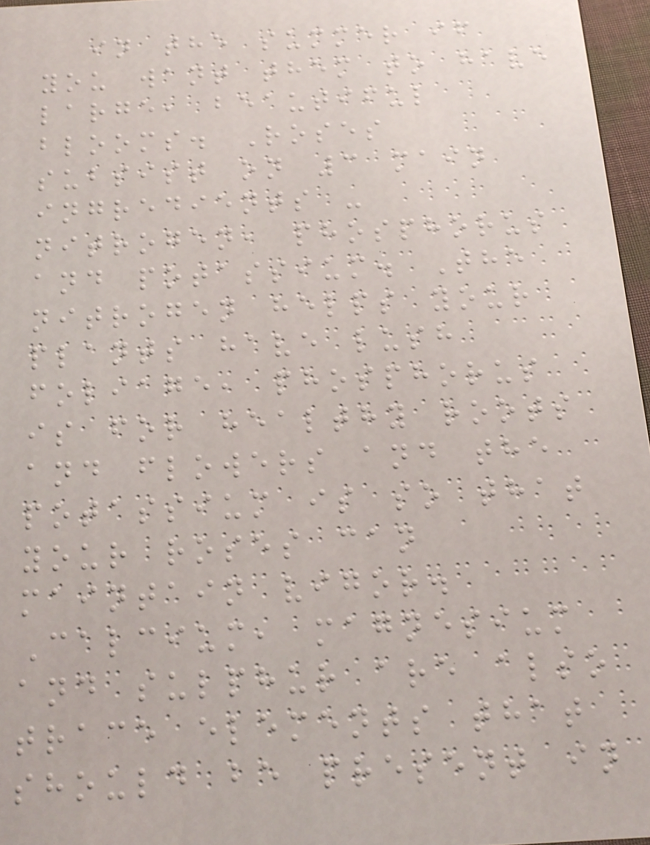in the summer if
you want them to have
large, beautiful
blooms. Roses
subsist on 3 main
ingredients -
nitrogen, phosphorus
and potassium. The
nitrogen helps your
plants have lush
foliage, phosphorus
is for healthy roots
and flowers and the
potassium is so that
your roses can
maintain vigor.
Calcium, magnesium
and sulphur are also
trace elements that
should be present in
